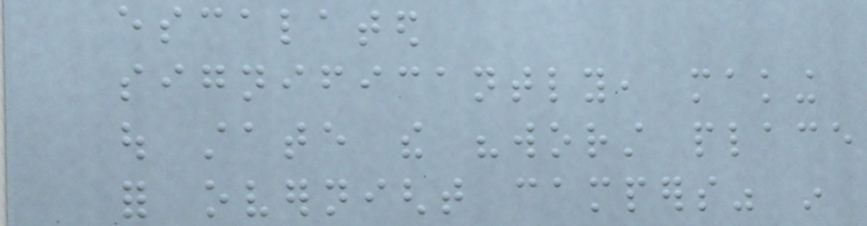escalated
significantly, making
out state the "worst place
for overnight campers" in
